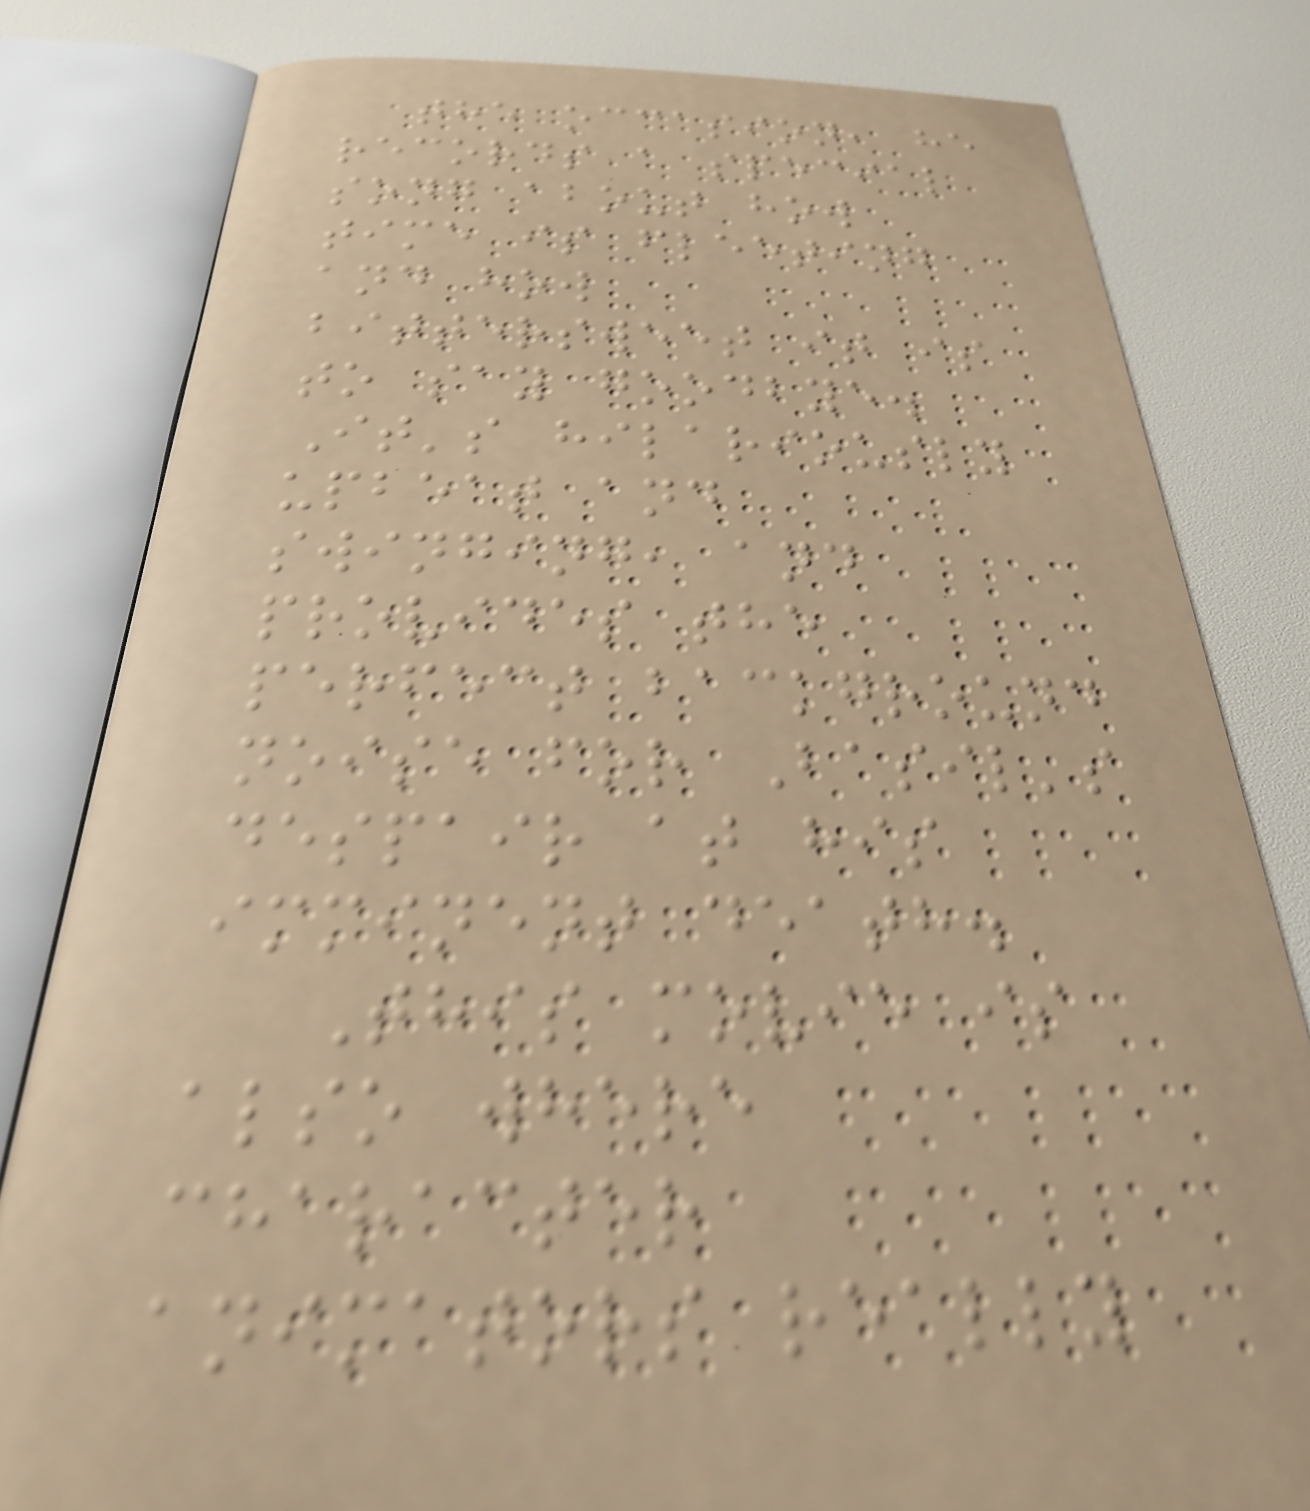the occasion, he
records a special
song about how
time is fleeting
and how
bittersweet it is
to say goodbye.
It's hilariously
upbeat and
swinging, and
provides the
perfect background
noise for Basil's
despair at his
imminent death.
This movie is
also where
character
animators really
